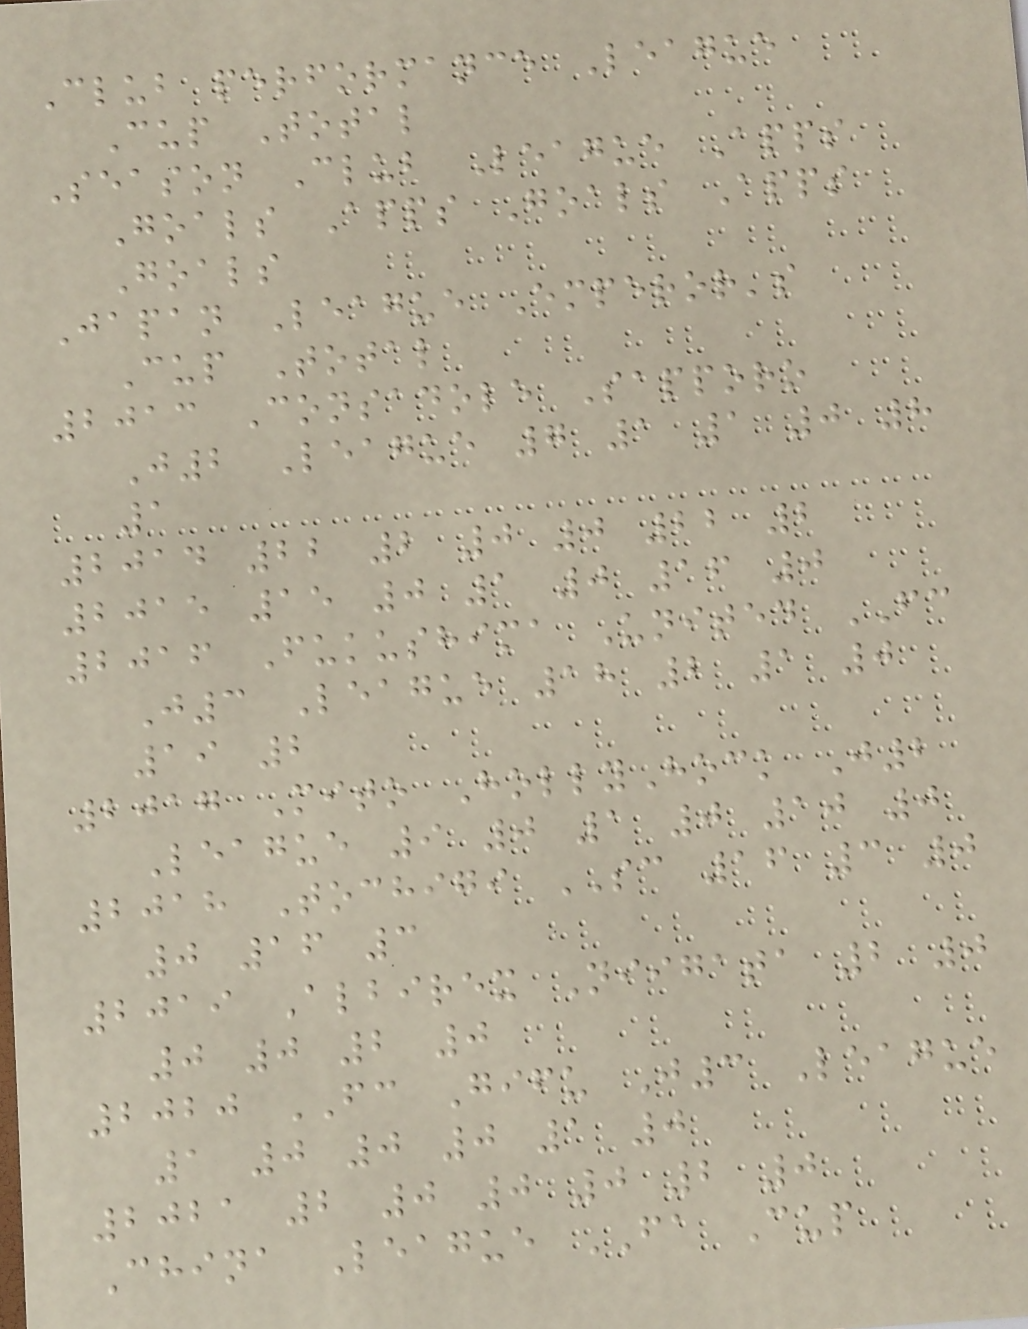Club performance League
Cup Total
Season Club League Apps
Goals Apps Goals Apps
Goals
Japan League Emperor's
Cup Total
2013 Consadole Sapporo
J2 League 7 1 1 0 8
1
2014 22 2 0 0 22 2
2015 15 0 1 0 16 0
2016 Fukushima United FC
J3 League 18 2 1 0
19 2
2017 Mito HollyHock J2
League 9 0 1 0 10 0
2018 Tochigi SC 16 3 0
0 16 3
2019 Albirex Niigata 2 0
0 0 2 0
2020 FC Gifu J3 League
1 0 0 0 1 0
2021 2 0 0 0 2 0
China League FA Cup
